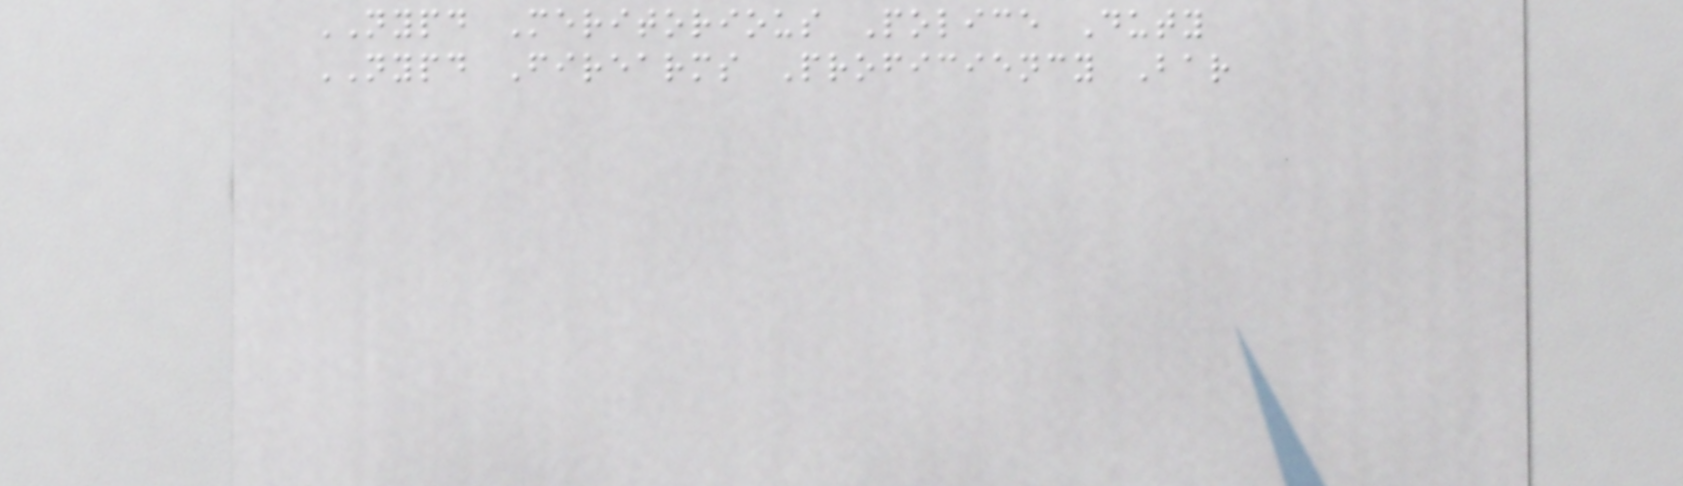NYPD Meritorious Police Duty
NYPD Firearms Proficiency Bar
